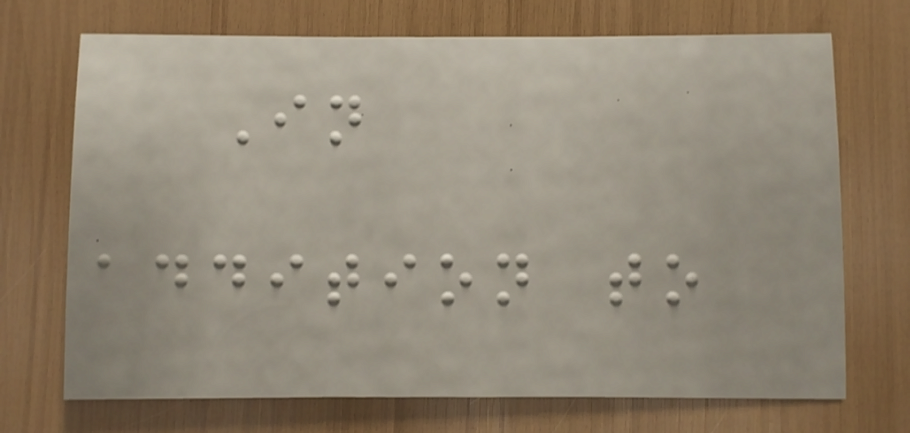In
addition to
